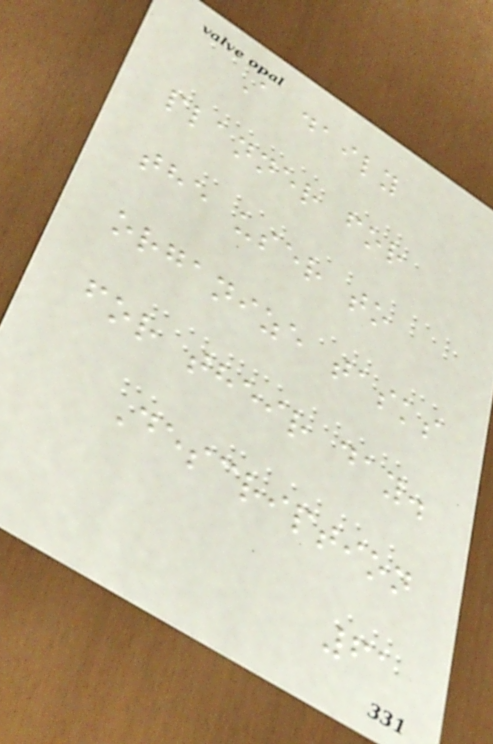A daily
planner for
the user to
organize tasks
for their day.
Description
61
